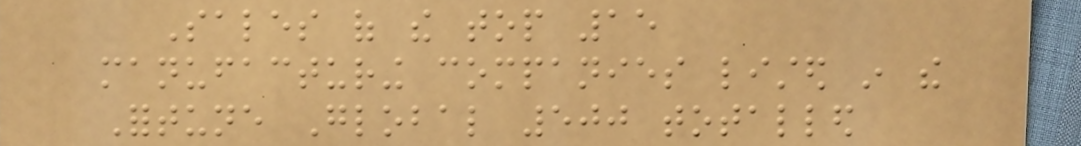Sales of the top 15
manufacturing companies listed in the
Fortune Global 500 totalled
